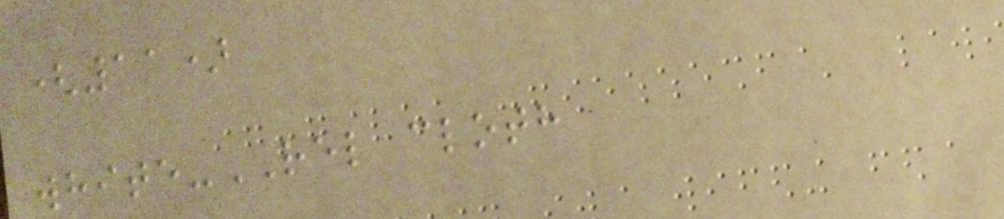(11)
white-REL cloth
